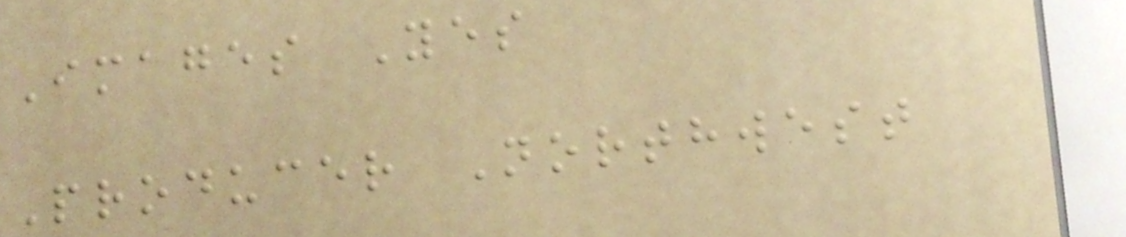Images Yes
Producer Northwest
